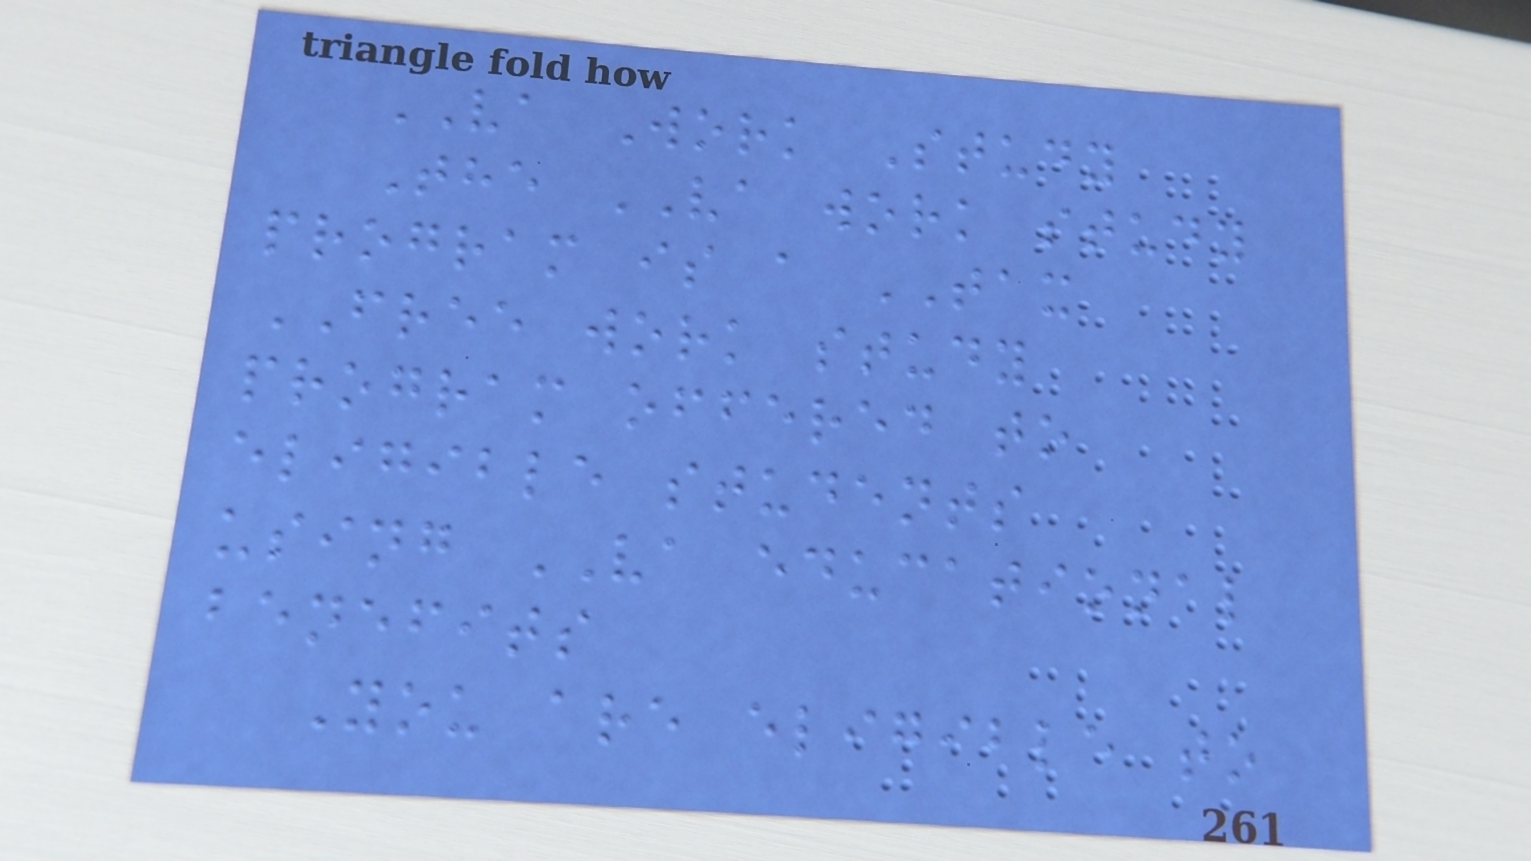VA Work Study
The VA work study
program is a TAX
FREE work study
program offered to
eligible students
using VA educational
benefits
You are eligible to
